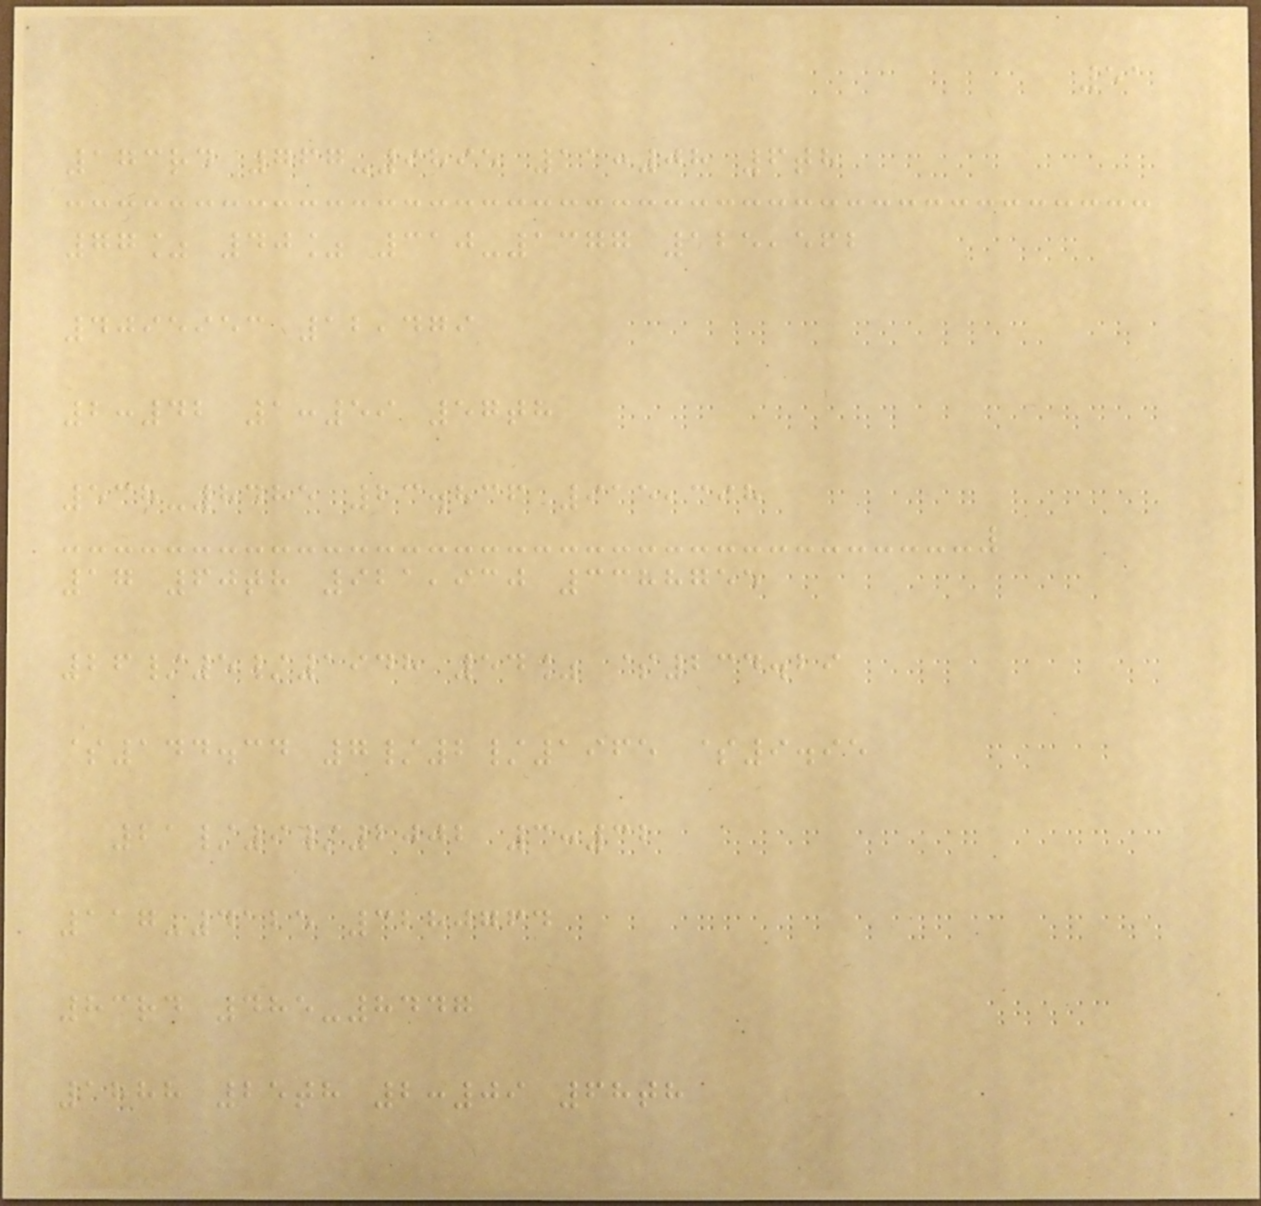51
173rd 767-9895 11:08 6th
77% 40% 310-1377 125,562
4095953 12,479
2:42 1:59 57th
538-8485 23.836 915,398
17 60th 921,930 3388755
26/5/1948 54% $234.29
$144.34 7/2/1965 $9.95
21/9/2002 3:32
117-4125 3280764
83rd 485-8447
1888 25th 2:09 68th
